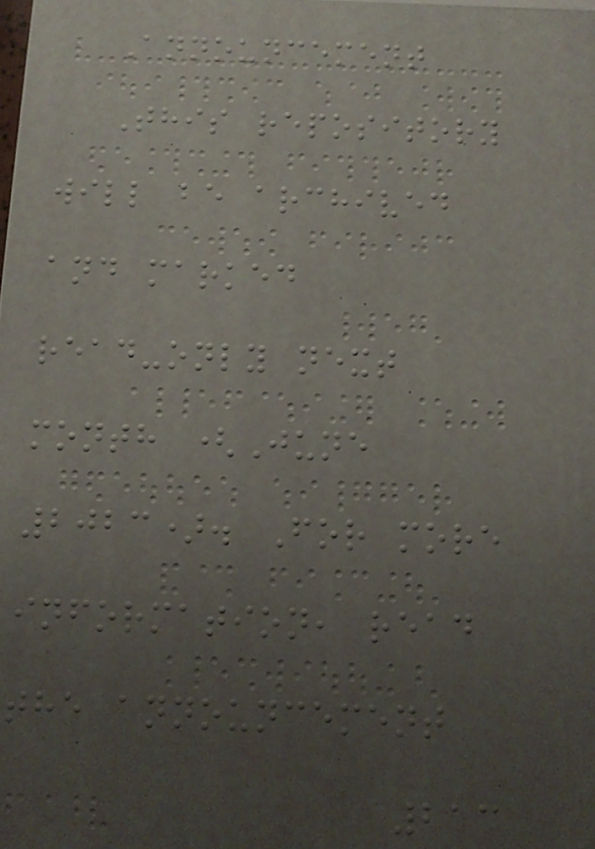Announcement
This repository
will be archived
and marked
read-only next
month (June
2023). For more
information, read
the announcement
213
